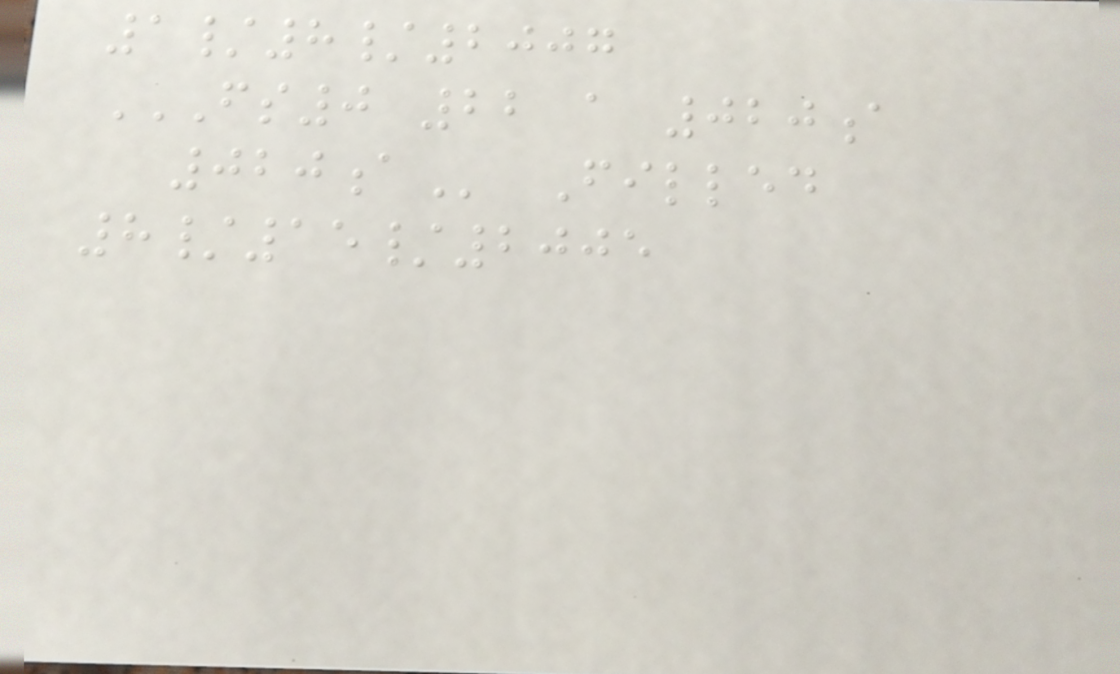1/8/2007
FS0 22 A 020A
020A Filled
8/15/2005
